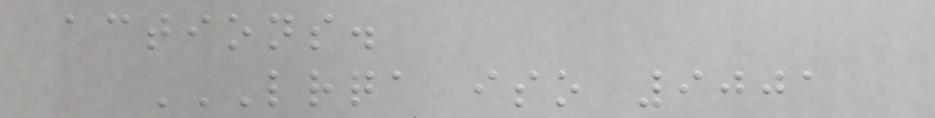actions.
LRQA ISO 9001
